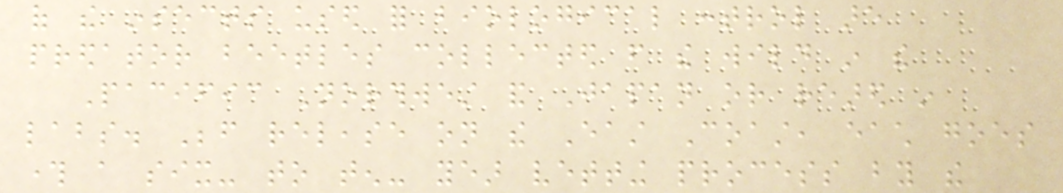of the insects used for biological control are
predator beetles collected from the wild in the
Pacific Northwest and Japan or reared in
labs. Before release on the East Coast, each goes
through a six- to ten- year vetting process by the
